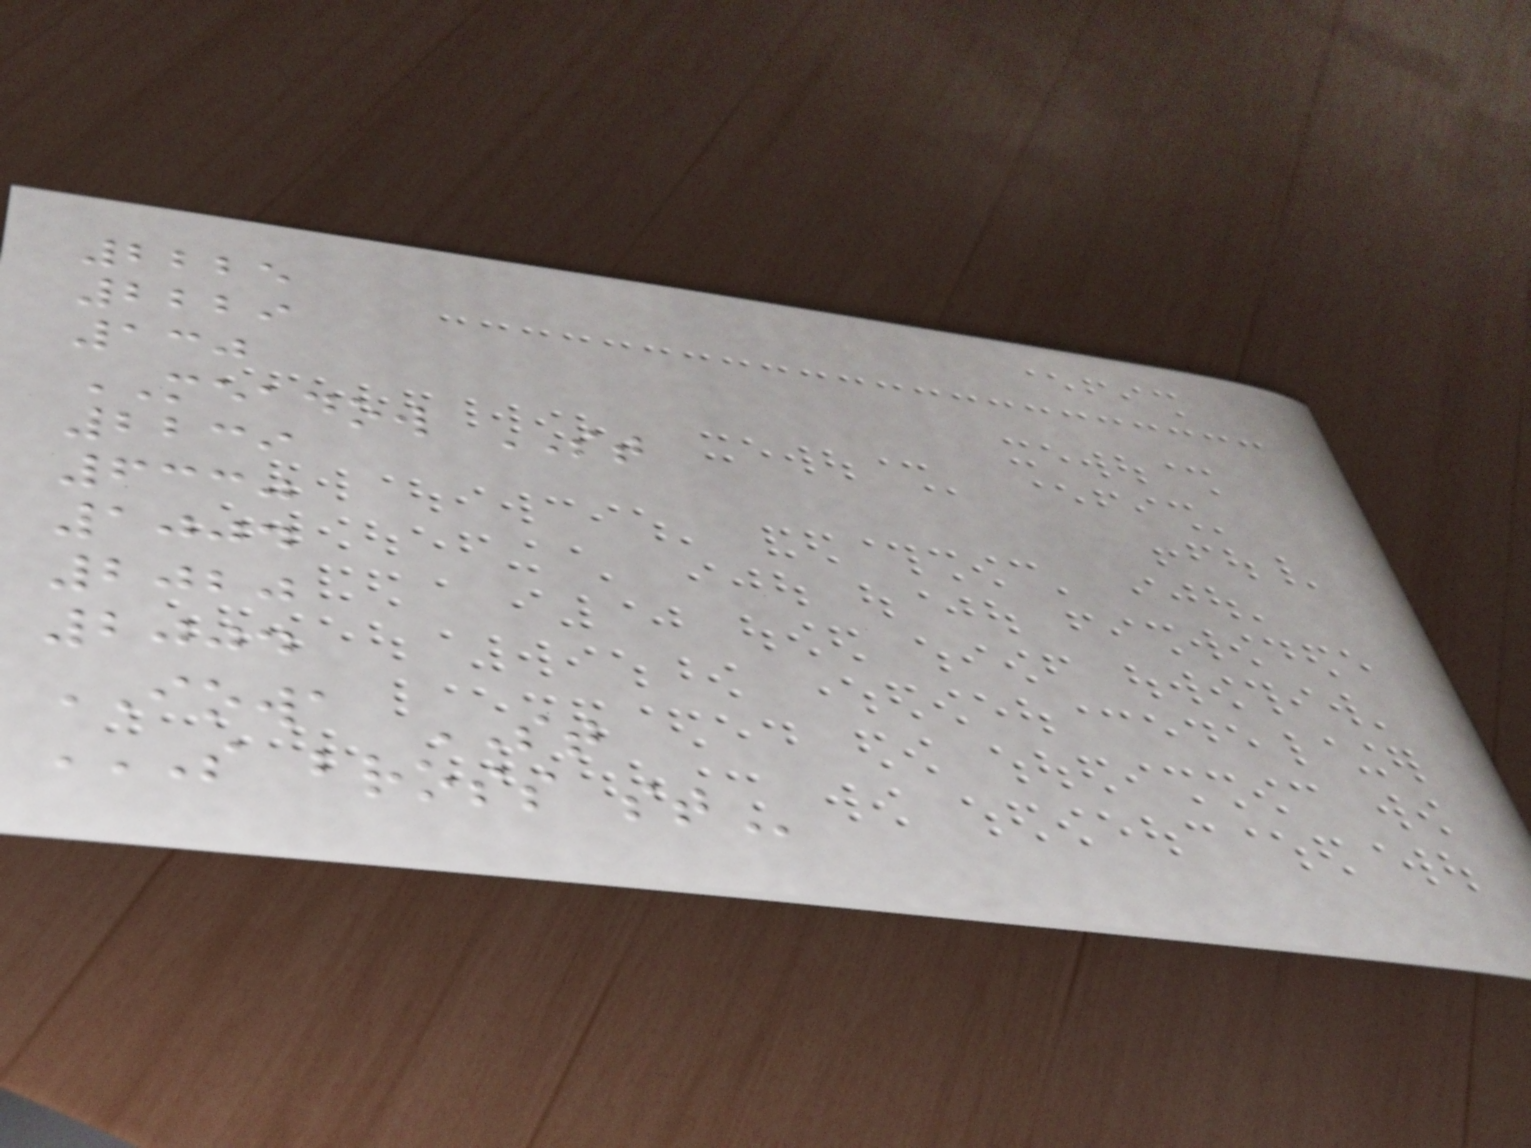2225
2229
130
MEADOW ST
2239
6330
1004
2020
2004
IOWA ST
S BROSS ST
